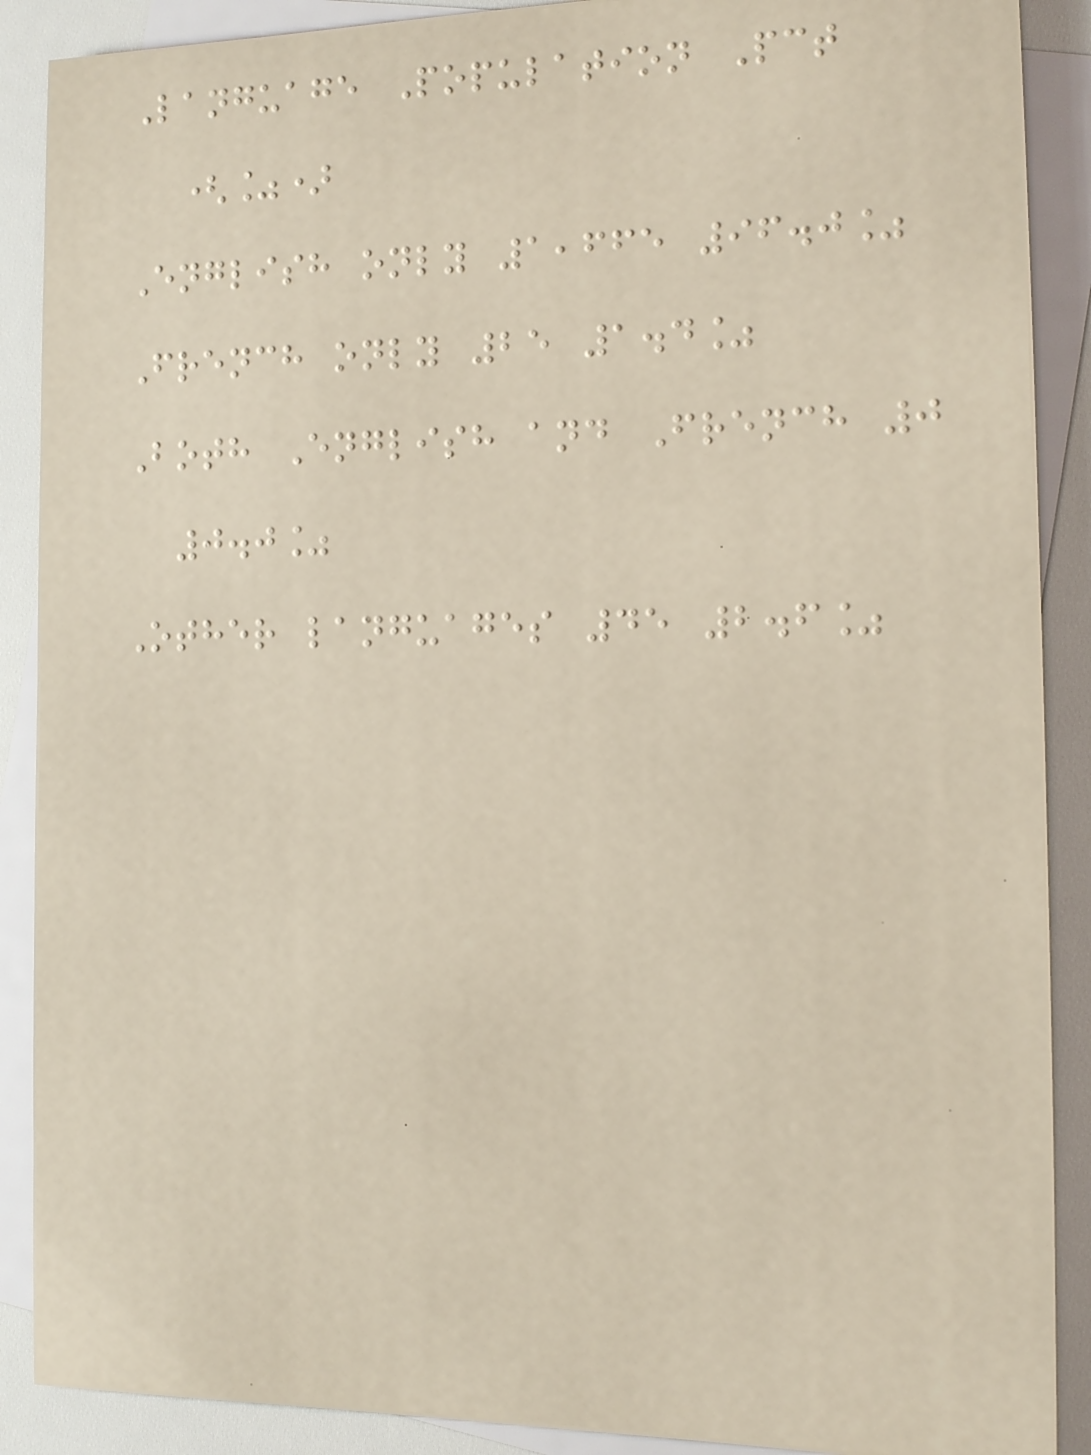Language Population Pct
(%)
English only 1,665 96.0%
French only 25 1.4%
Both English and French 0
0.0%
Other languages 45 2.6%
